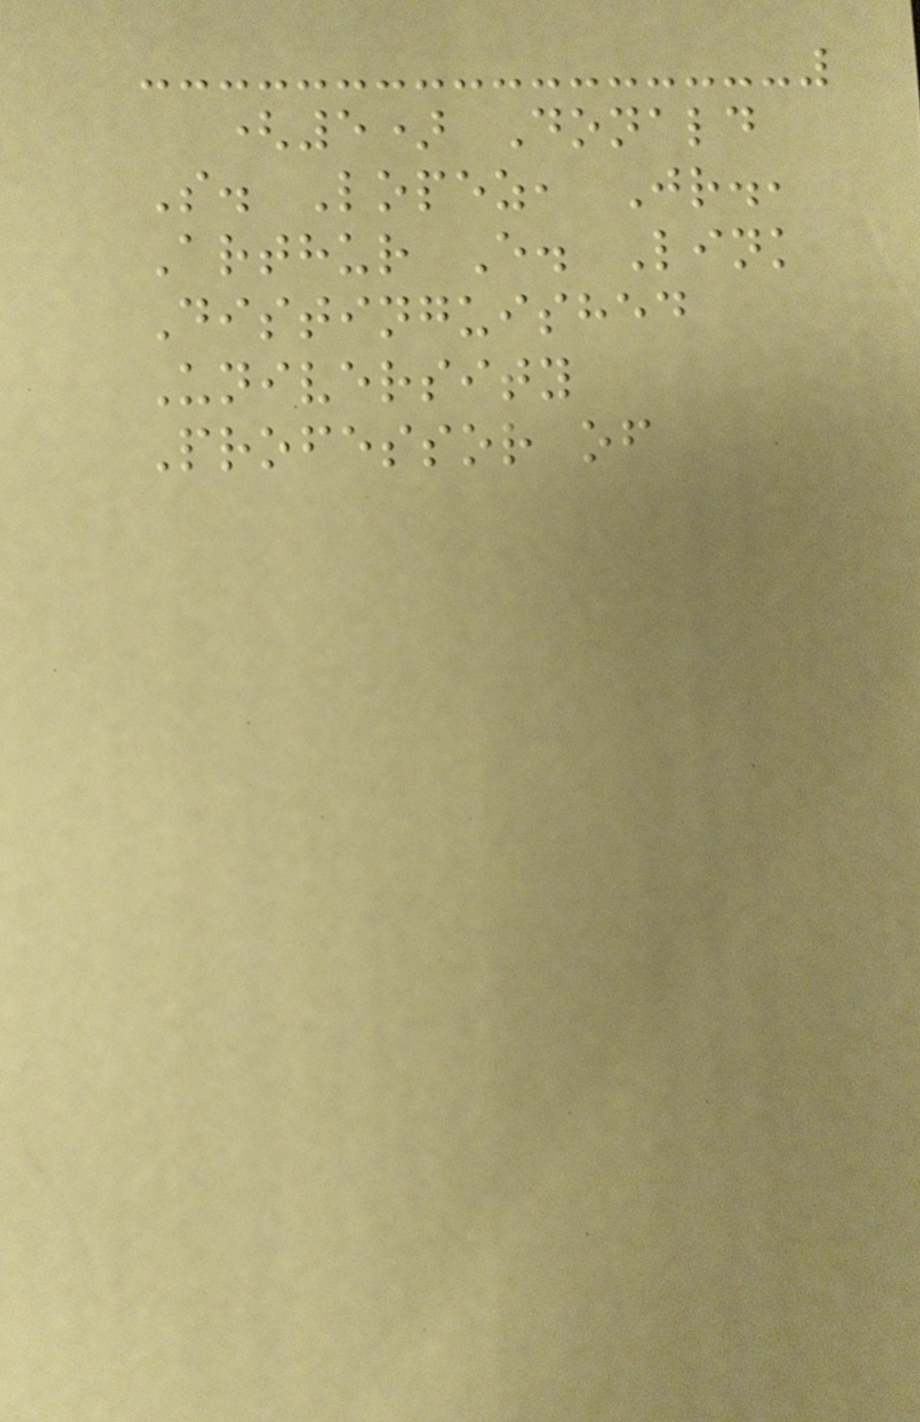(5) Donald
S. Lopez, Jr.,
Arthur E. Link
Distinguished
University
Professor of
